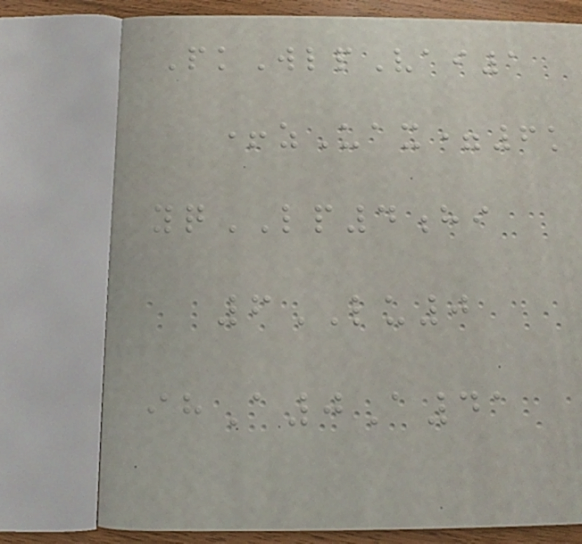PkWlpVai1
+zUax=6k
yqLP4hi
6LU0
ihA0A41
